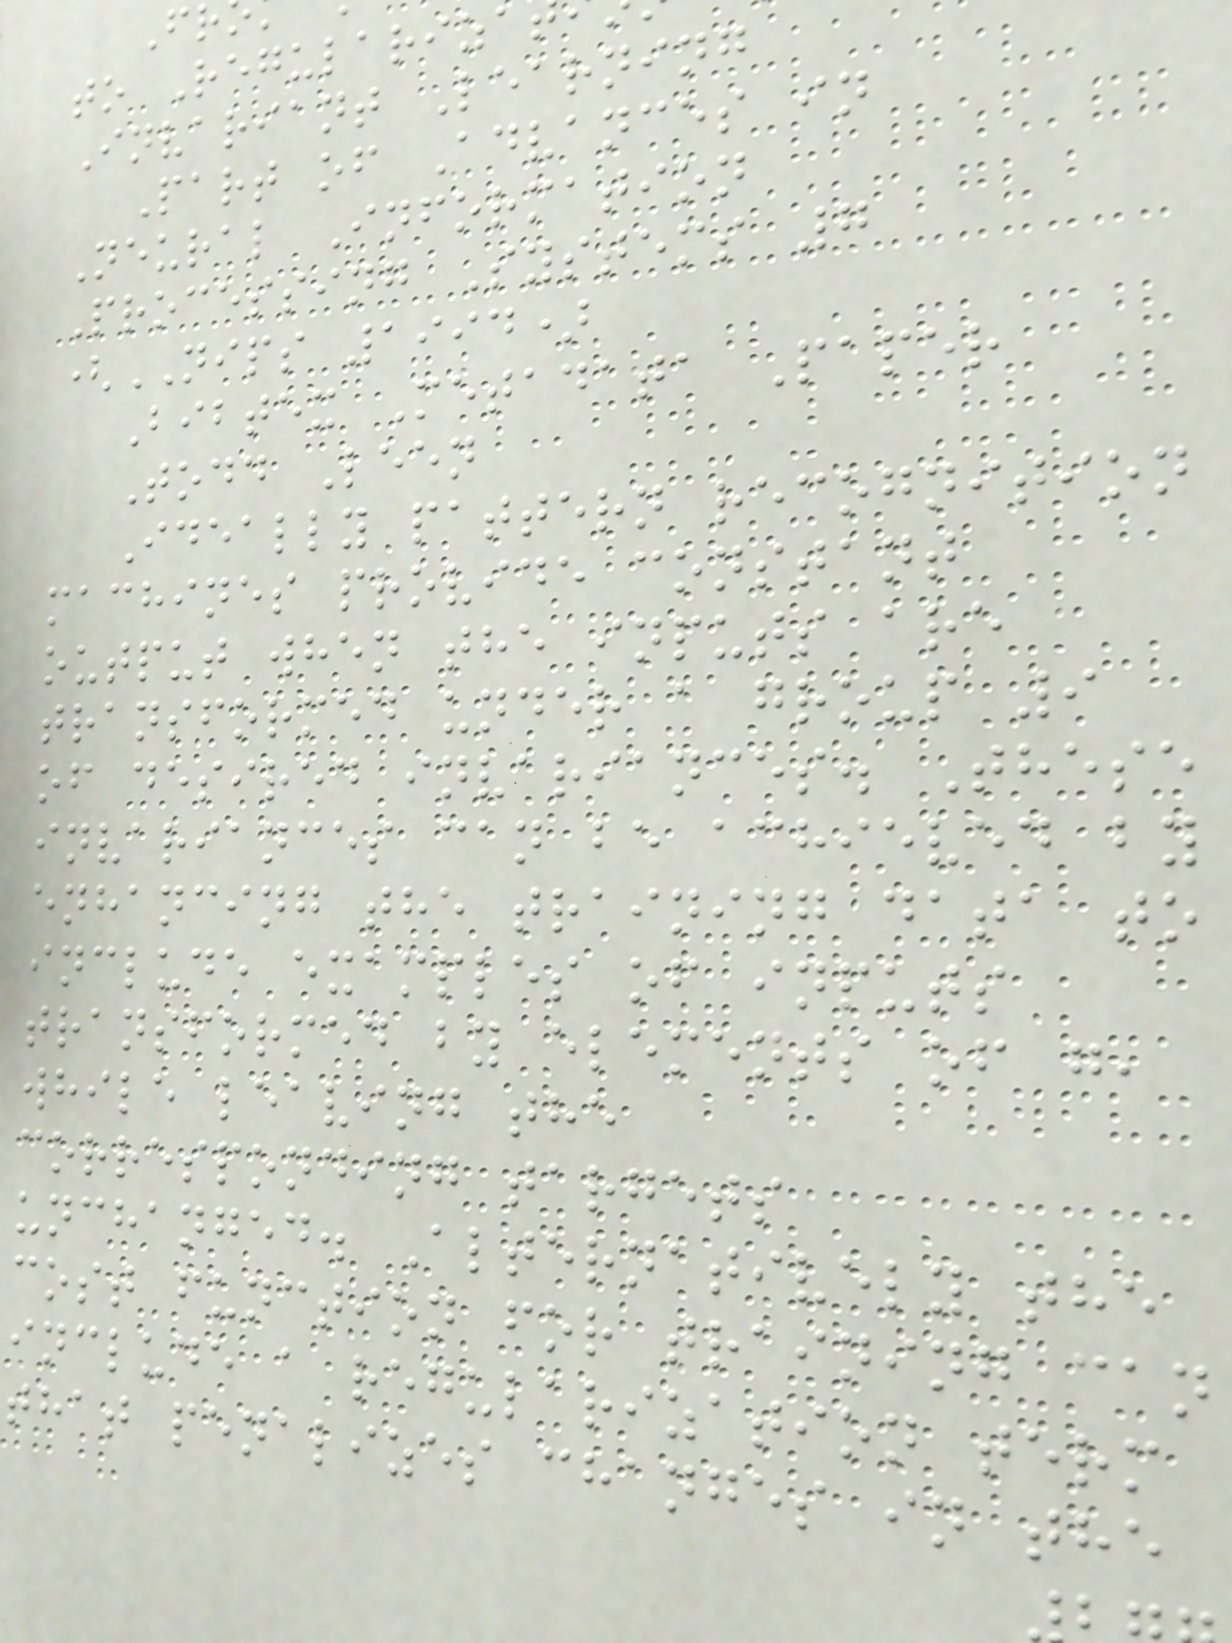to Regulariza
Invariant Learning
Part of Advances in
Neural Information
Processing Systems 7
(NIPS 1994)
Bibtex Metadata Paper
Todd Leen
Ideally pattern recognition
machines provide constant
output when the inputs are
transformed under a group 9
of desired invariances. These
invariances can be achieved by
enhancing the training data to
include examples of inputs
transformed by elements of g,
while leaving the
corresponding targets
unchanged. Alternatively the
cost function for training can
include a regularization term
that penalizes changes in the
